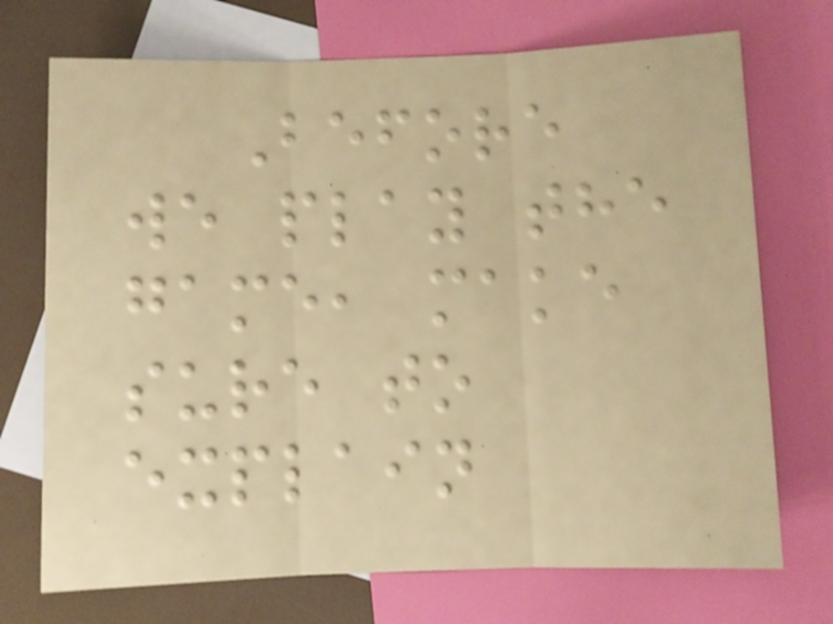Before
we play the
game, make
sure to
explain
